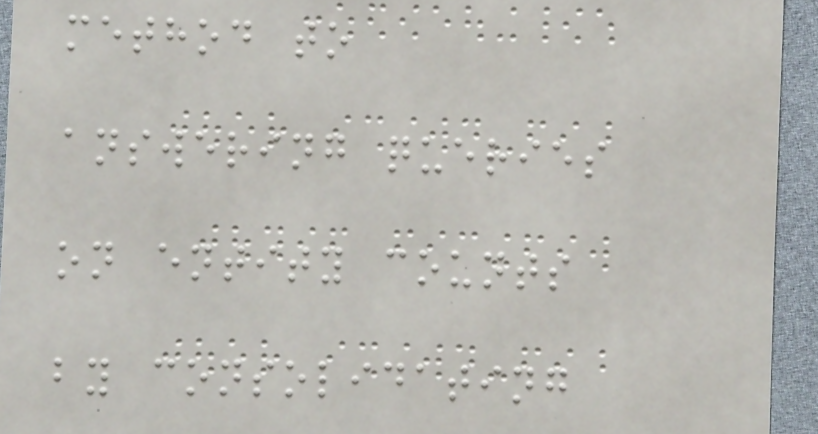method to
answering queries
on entity counts
by consolidating
